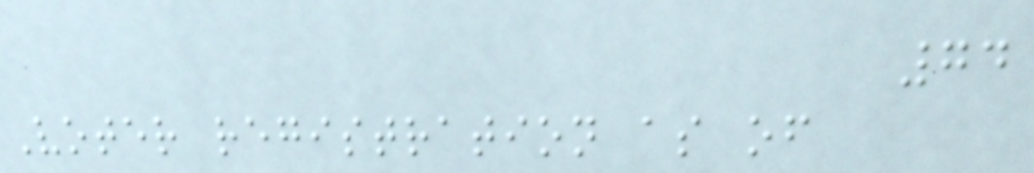74
Voter registration as of
